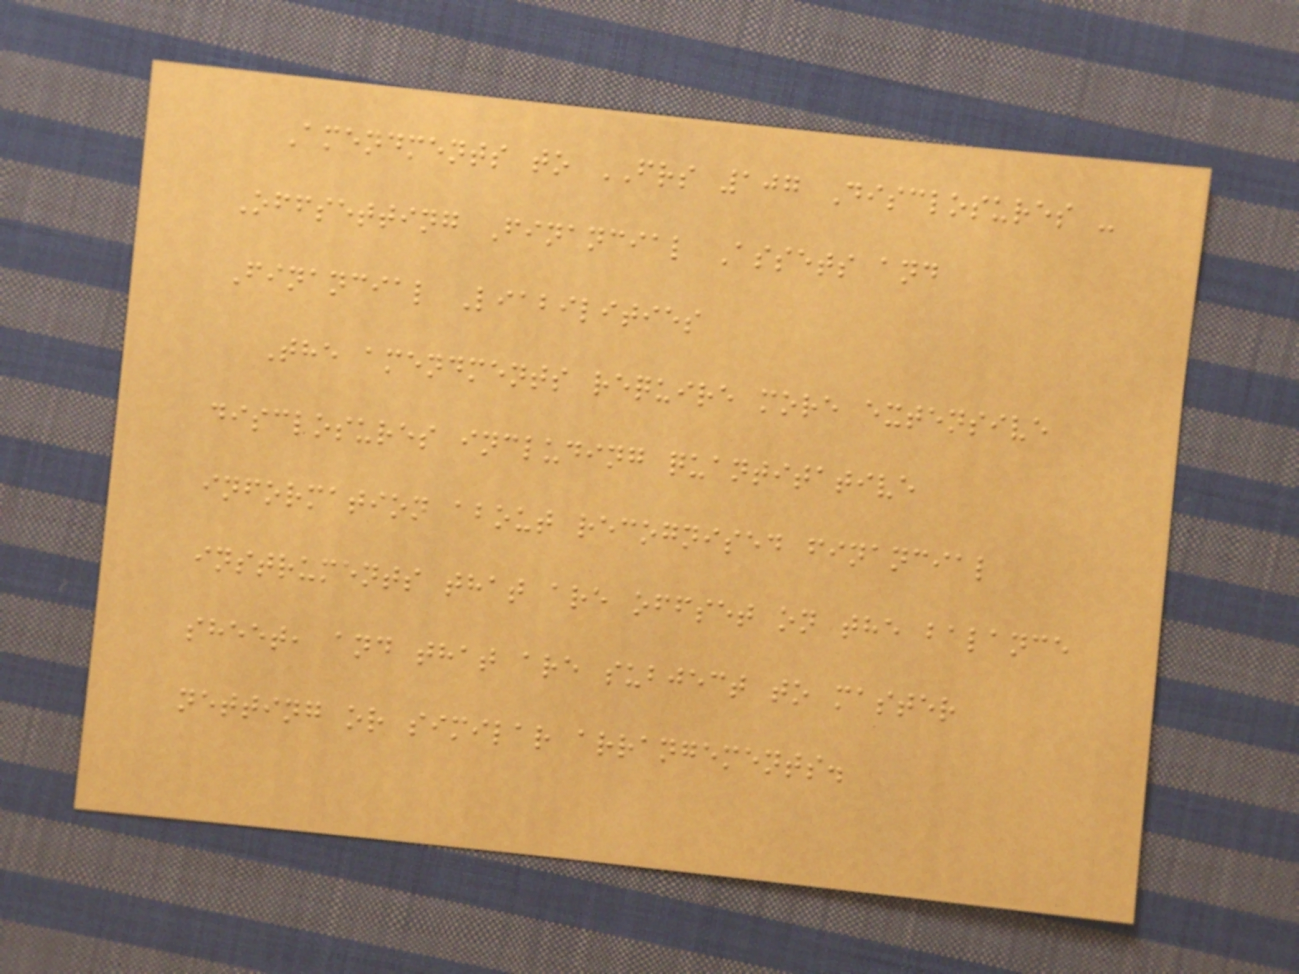Amendments to FRS 107 Disclosures -
Offsetting Financial Assets and
Financial Liabilities
The amendments require more extensive
disclosures including quantitative
information about recognised financial
instruments that are offset on the balance
sheet, and that are subject to master
netting or similar arrangements.
